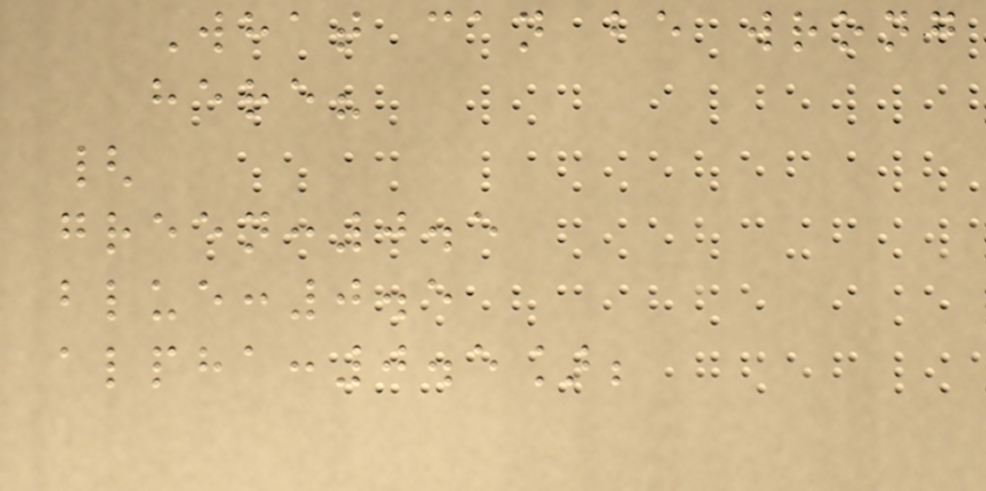What can be wrong
here?
{
green:0.5
blue:0.5
alpha:0.5];
